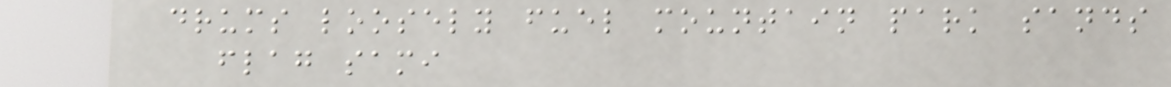drums loosely fuel mountain park sands
flag sami
